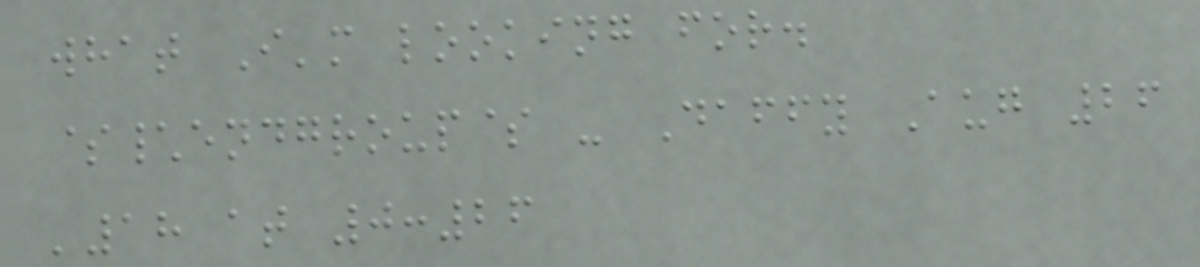what I'm looking for.
$\endgroup$ - Daffy Aug 26
'18 at 0:26
